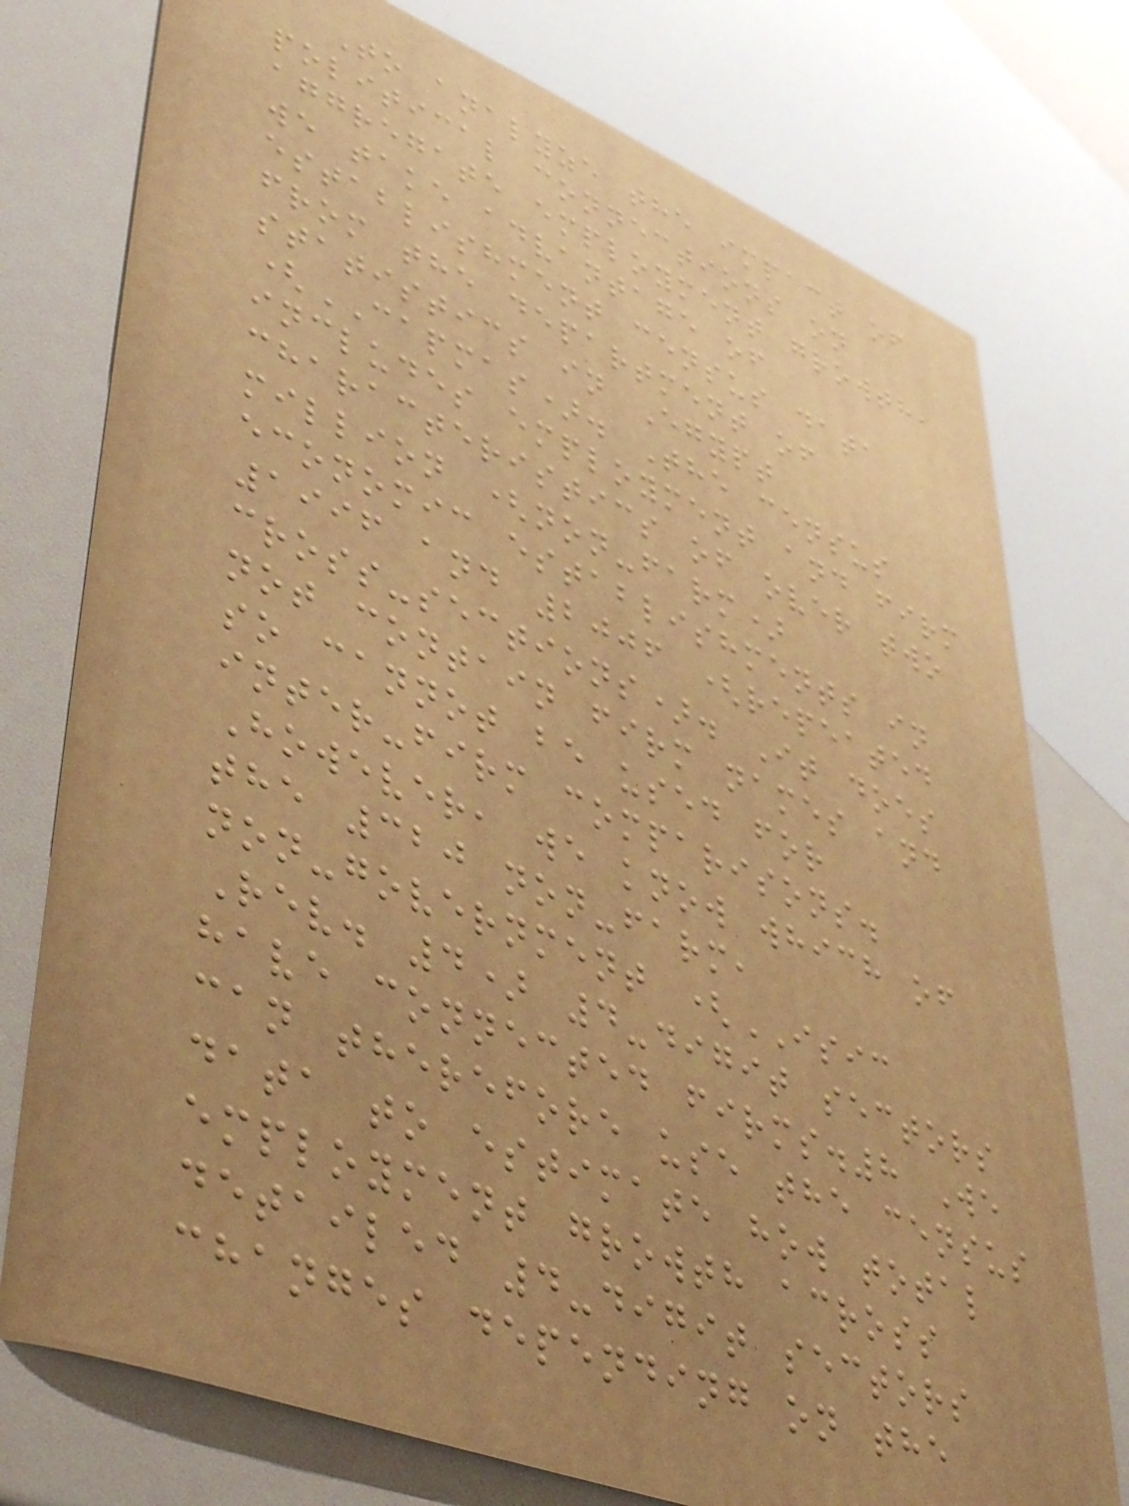To analyze the impact of
political connections on
aggregate employment growth,
we take advantage of
establishment census data
from the department of
statistics in Egypt
(CAPMAS). The census
includes employment and firm
characteristics of over two
million (non-farm)
economic establishments in
1996 and 2006 (repeated
cross-sections). It does
not contain firm names and
so cannot be used for
inter-firm comparisons.
However, we know which of
the 320 non-farm,
non-government (ISIC
Rev. 4) 4-digit sectors
have connected firms.8 We
can therefore use the census
data to estimate how total
employment growth across
detailed 4-digit sectors
changes depending on the
